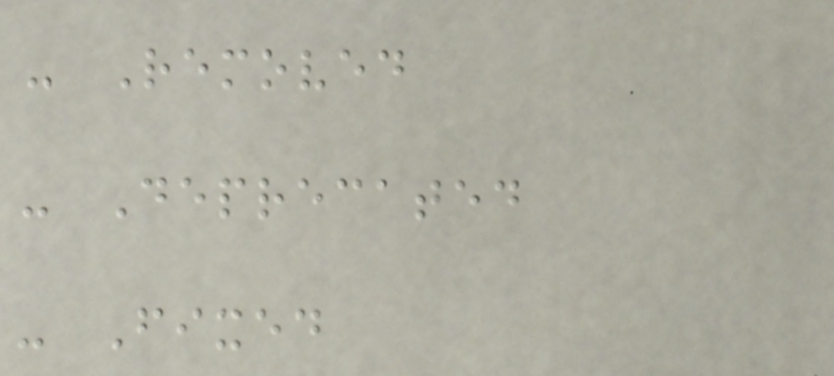- Removed
- Deprecated
- Fixed
